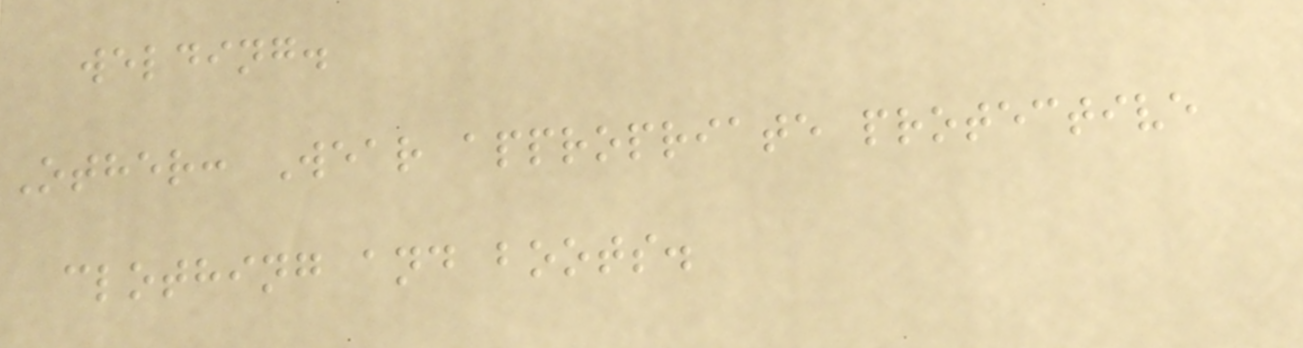welding.
Other: Wear appropriate protective
clothing and boots.
